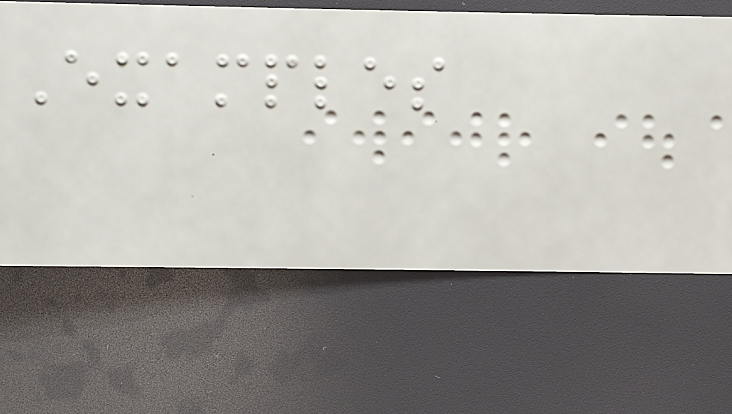Examples
